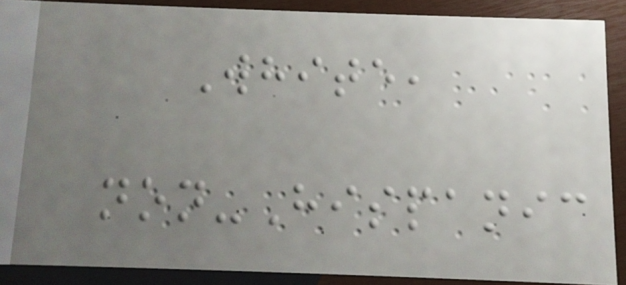White,
non-Hispanic
